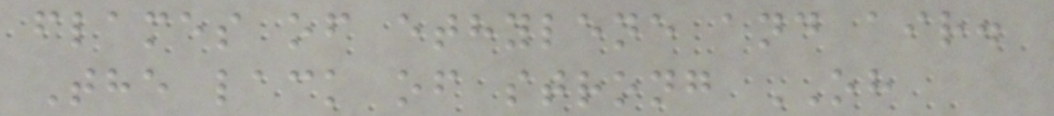flames of ethylene and air.
The lack of strong OH
